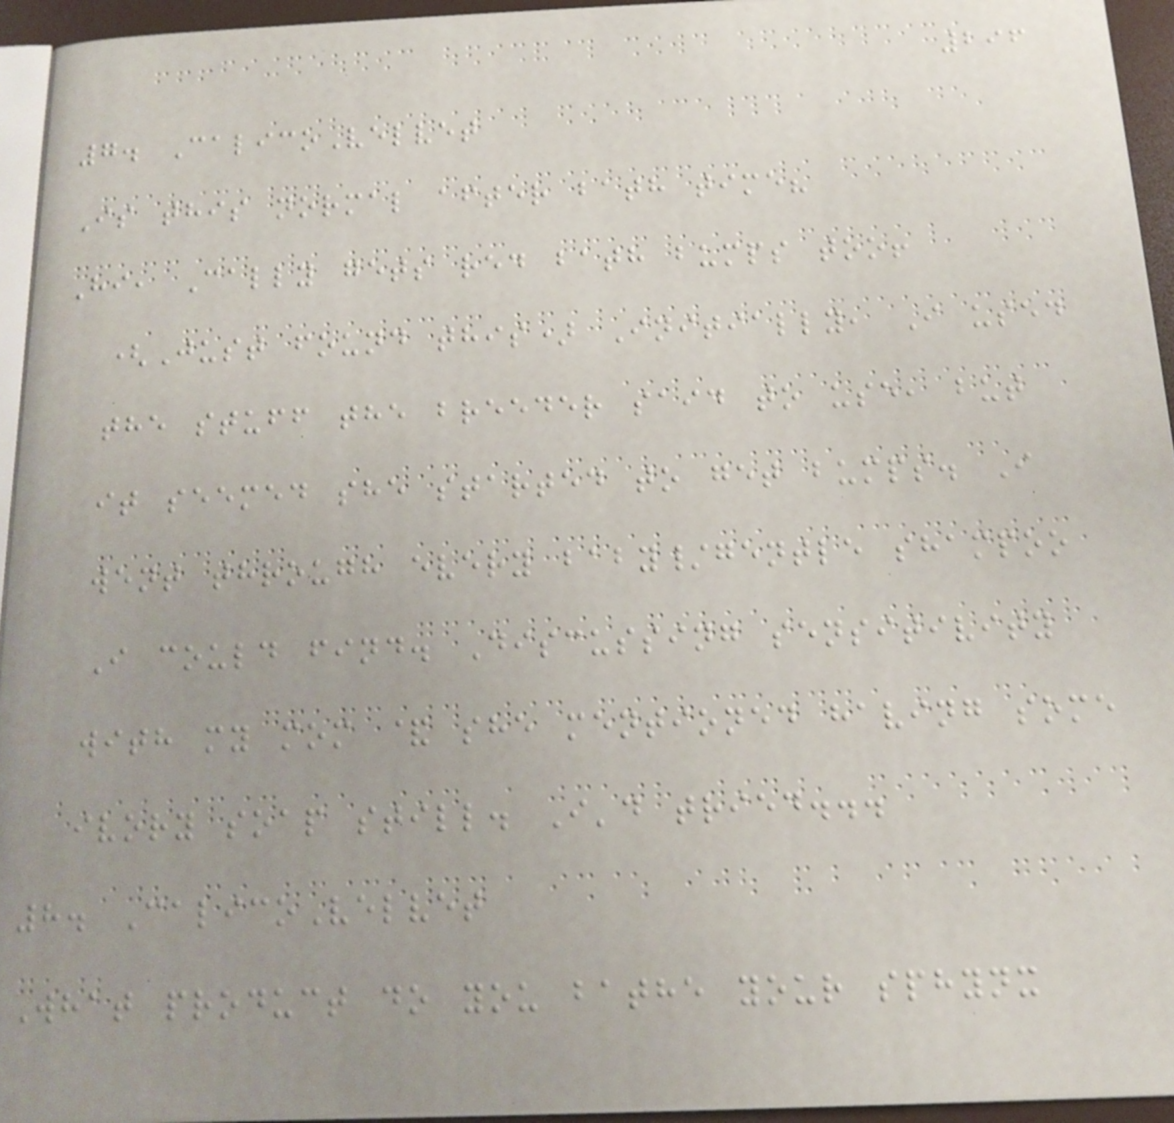296
7. CalicoVelvet
Is this normal after bath time?
Hi, Cally gets red bath bumps too!
(Just found this) Initially, I used
the stuff the breeder said to use, but
it seemed she started to get bumps. I
went through every baby/gentle shampoo
I could find. Discussing sensitivity
with my mom & she mentioned having some
ivory soap still. I'd tried...
8. CalicoVelvet
What product do you bathe your sphynx
